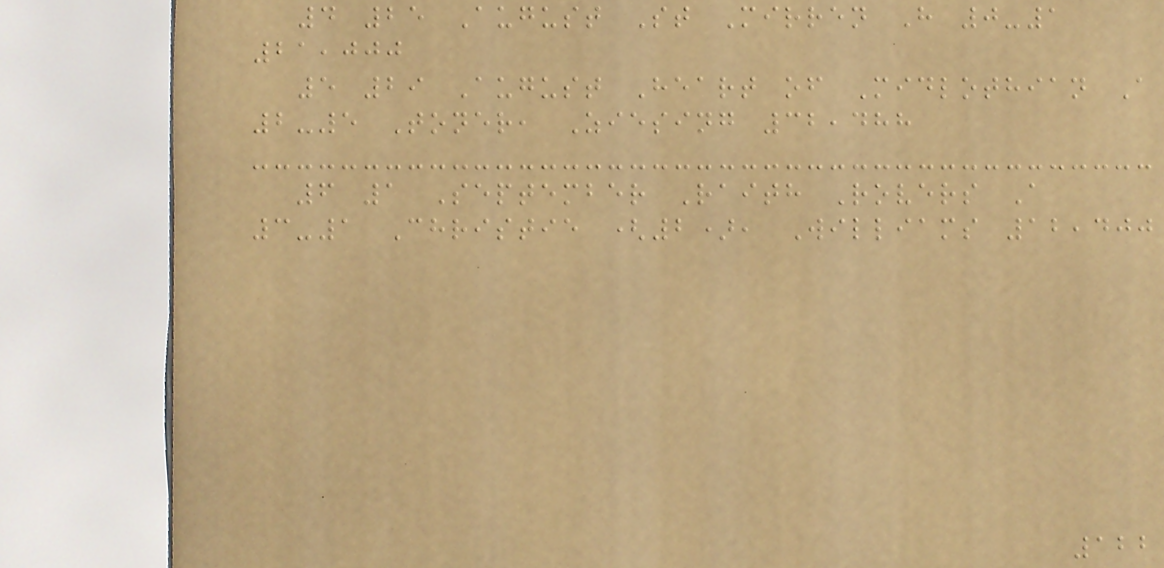4 25 August St Mirren H 0-1
21,000
5 29 August Heart of Midlothian A
2-5 Toner, Ziesing 32,488
6 1 September Raith Rovers A
3-1 Christie (2), Williams 12,400
122
